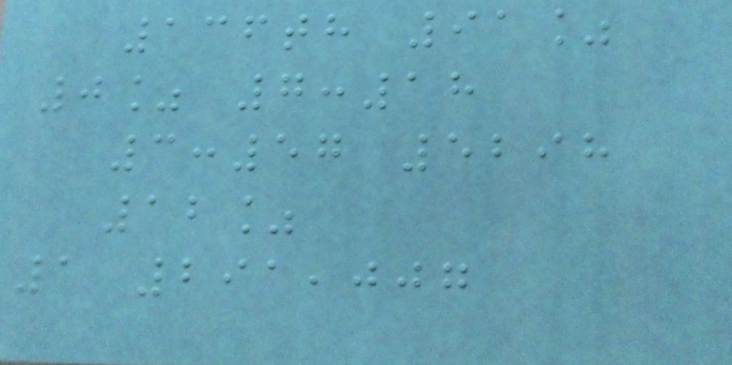136th 91%
0% 7:18
3:57 5298
12%
1 291,007
